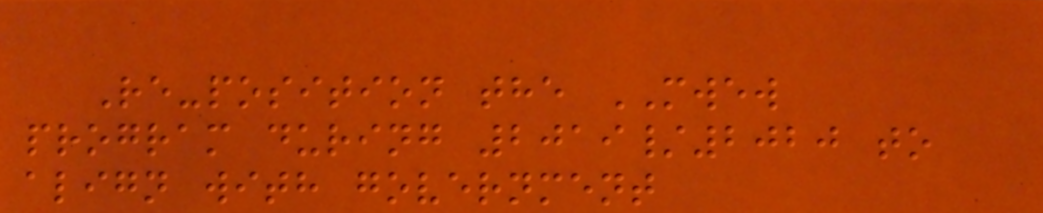Re-position the MWEW
program during 2019/2020 to
align with government
